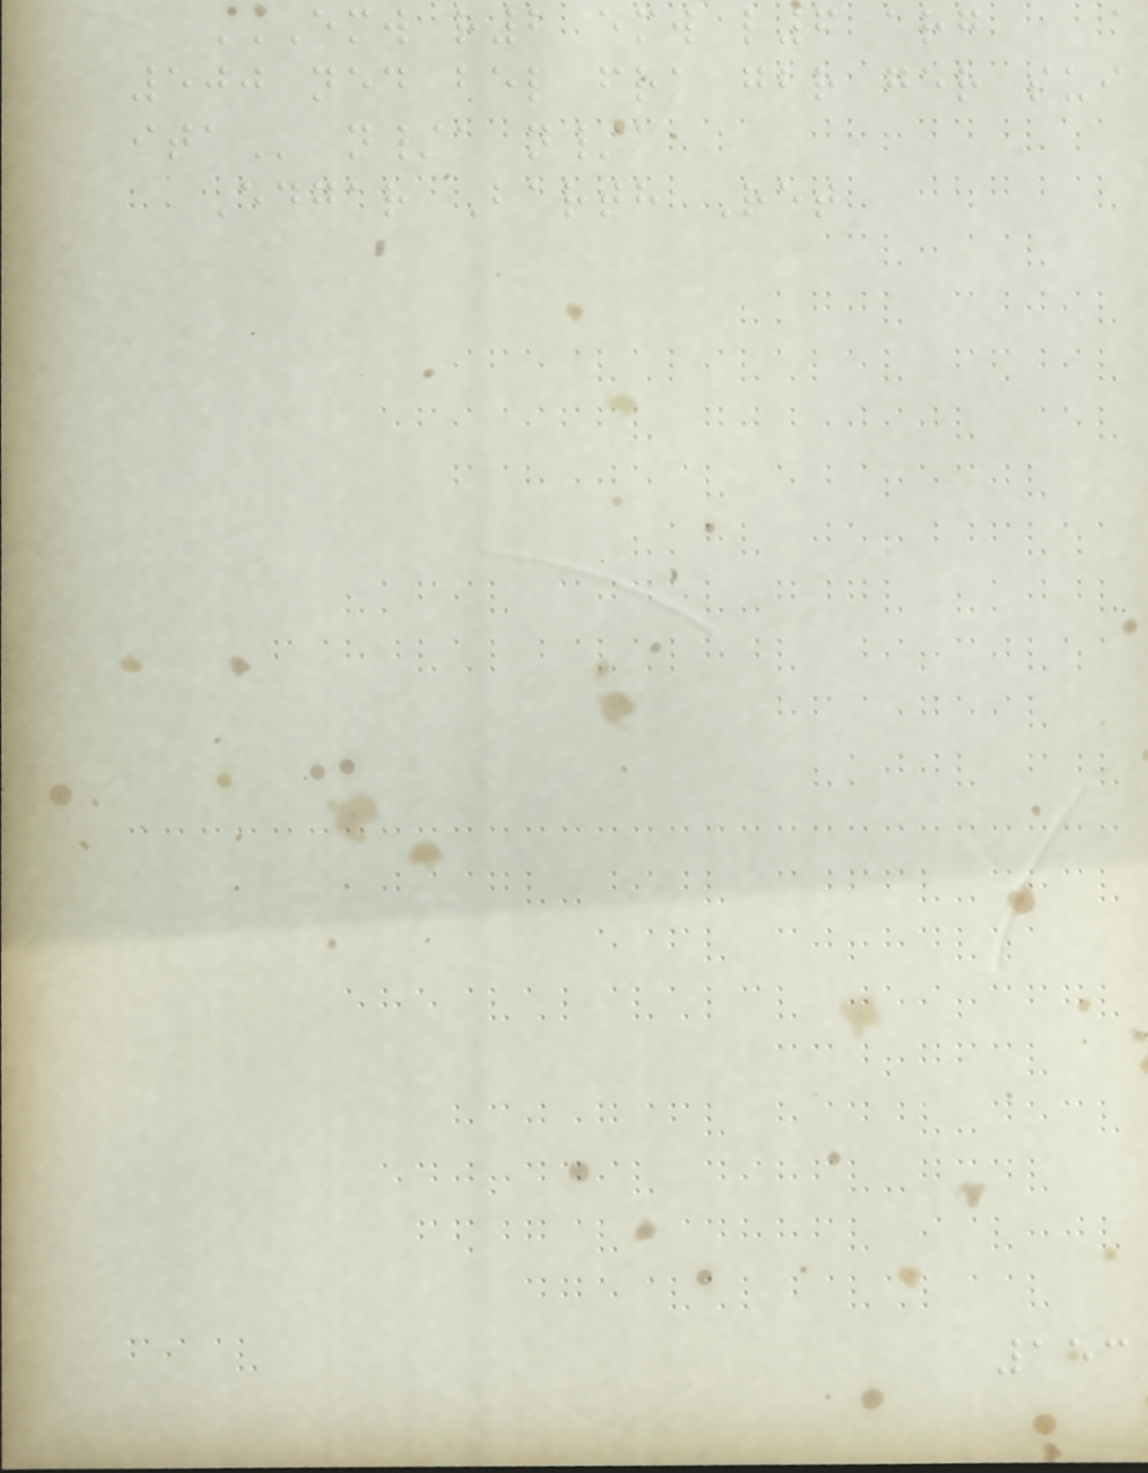EMW R2 EMW L6 ARG
500 NED BEL FRA GBR GER SUI
ITA n/a n/a
Edgar Barth Ret
153
